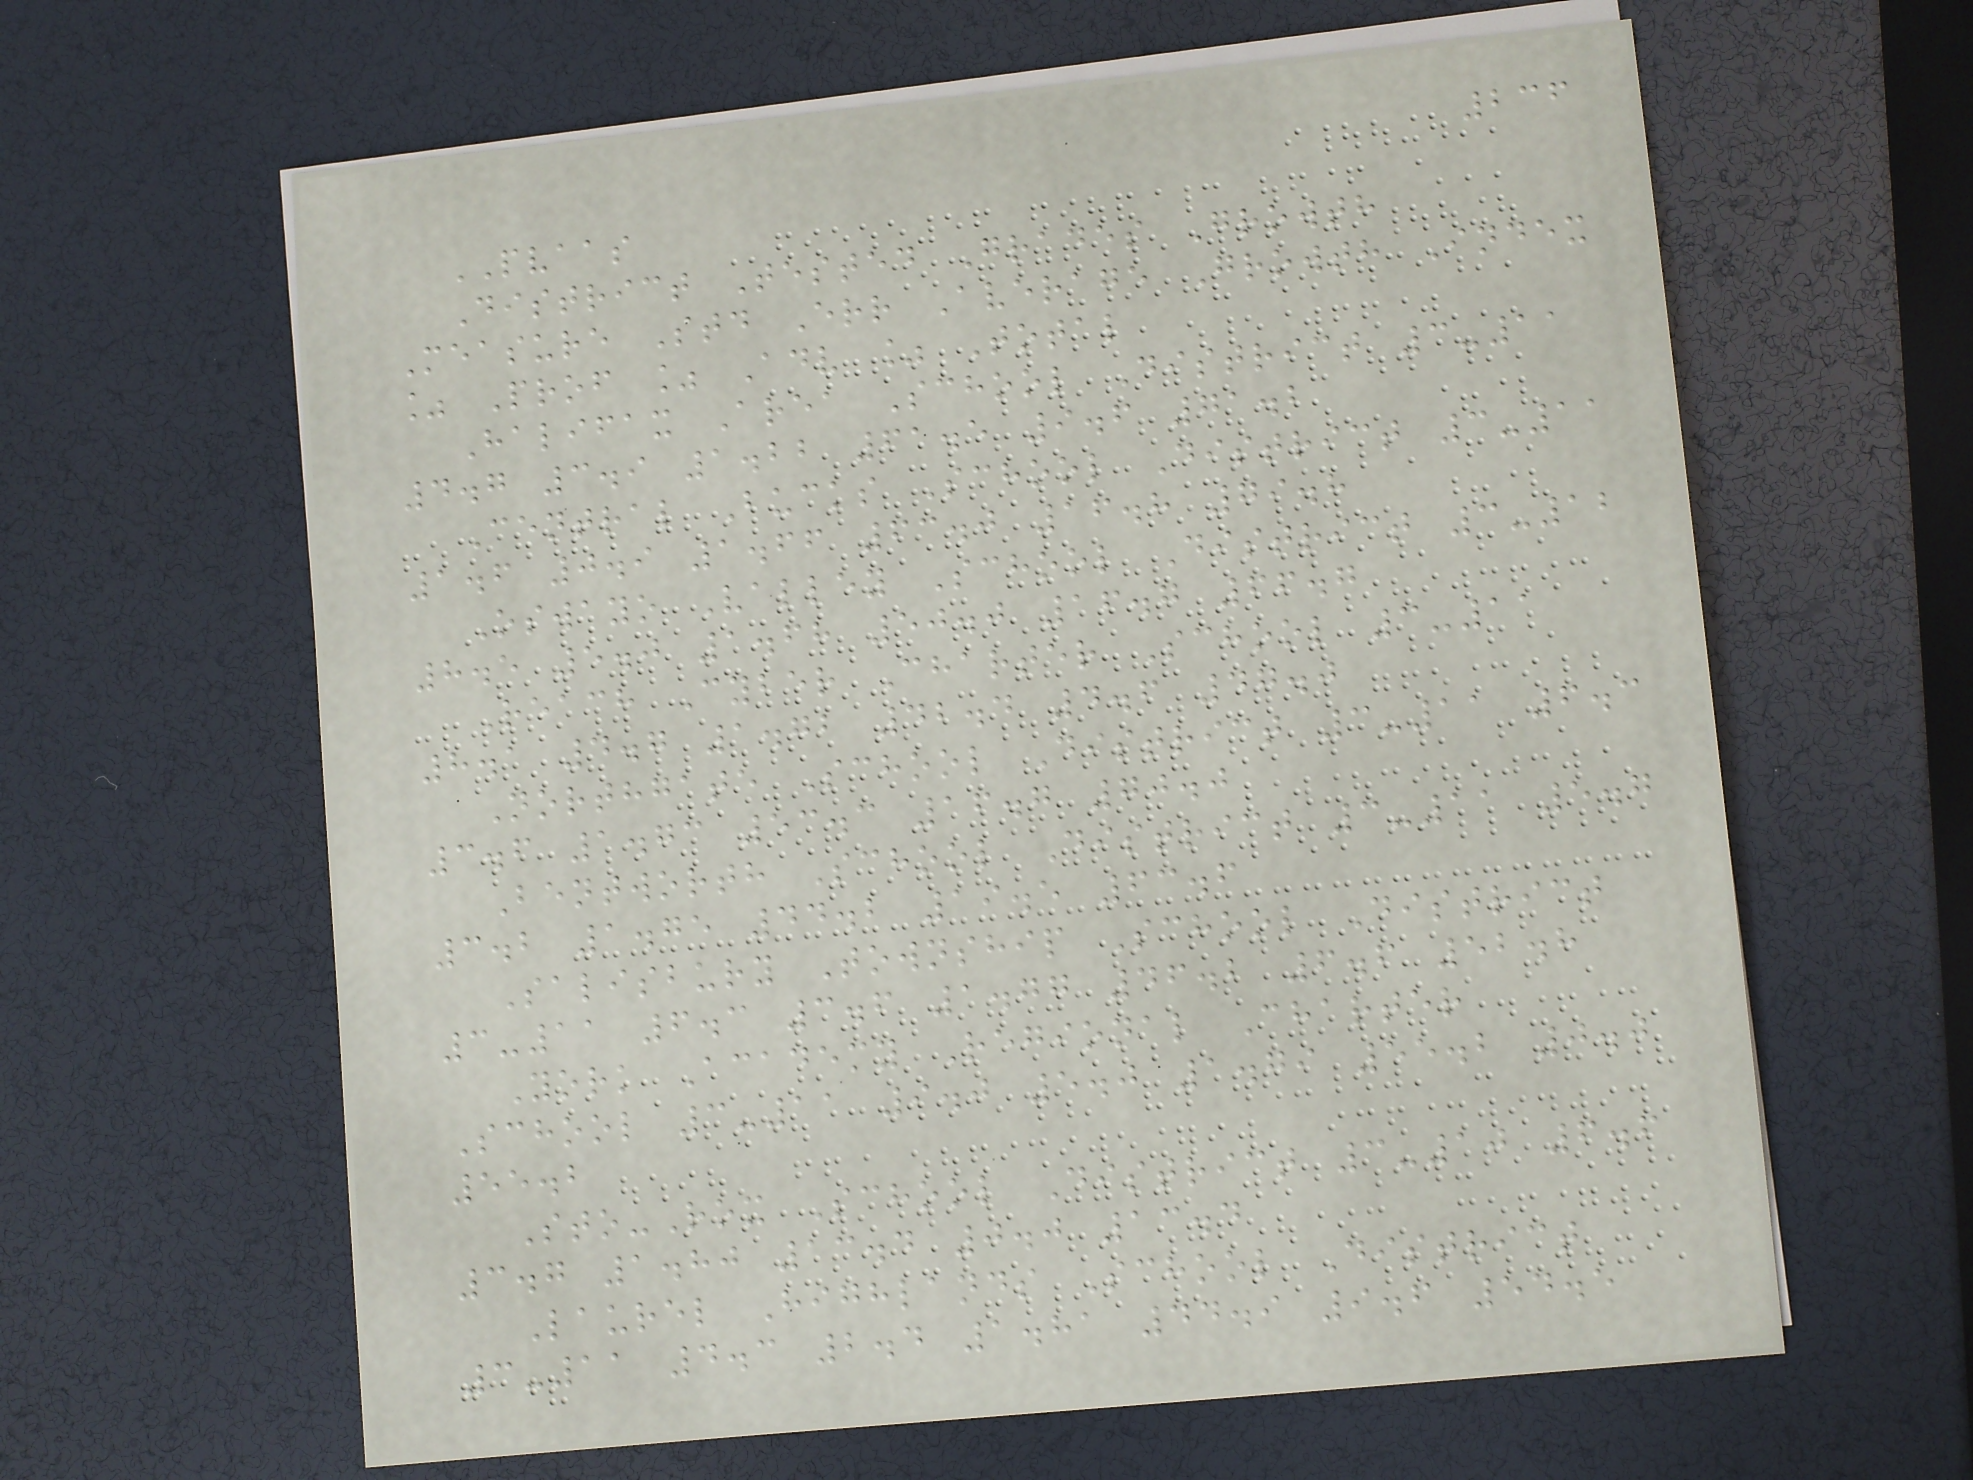236
PVAAS
District Tested Grades Growth
Measure Std Err Average Growth Index
% Prof % Adv % Total
Halifax Area School District 3-11
4.7 3.9 1.22 61.5 9.6 71.2
Central Bucks School District 3-11
1.6 0.9 1.66 63.0 16.8 79.8
Oswayo Valley School District 3-12
8.5 5.0 1.68 50.0 16.7 66.7
Reach Cyber Charter School 3-11
8.1 4.7 1.72 42.4 4.6 47.0
Northgate School District 3-11 6.3
3.6 1.73 53.3 16.7 70.0
Bentworth School District 3-11 5.7
3.2 1.75 44.2 19.5 63.6
Salisbury Township School District
3-11 6.3 3.6 1.77 46.2 6.6 52.8
York Academy Regional Charter
School 3-11 9.0 5.0 1.79 55.2 0.0
55.2
Sto-Rox School District 3-10 6.6
3.7 1.80 13.4 0.0 13.4
Laurel Highlands School District
3-11 4.3 2.4 1.81 44.9 9.6 54.5
